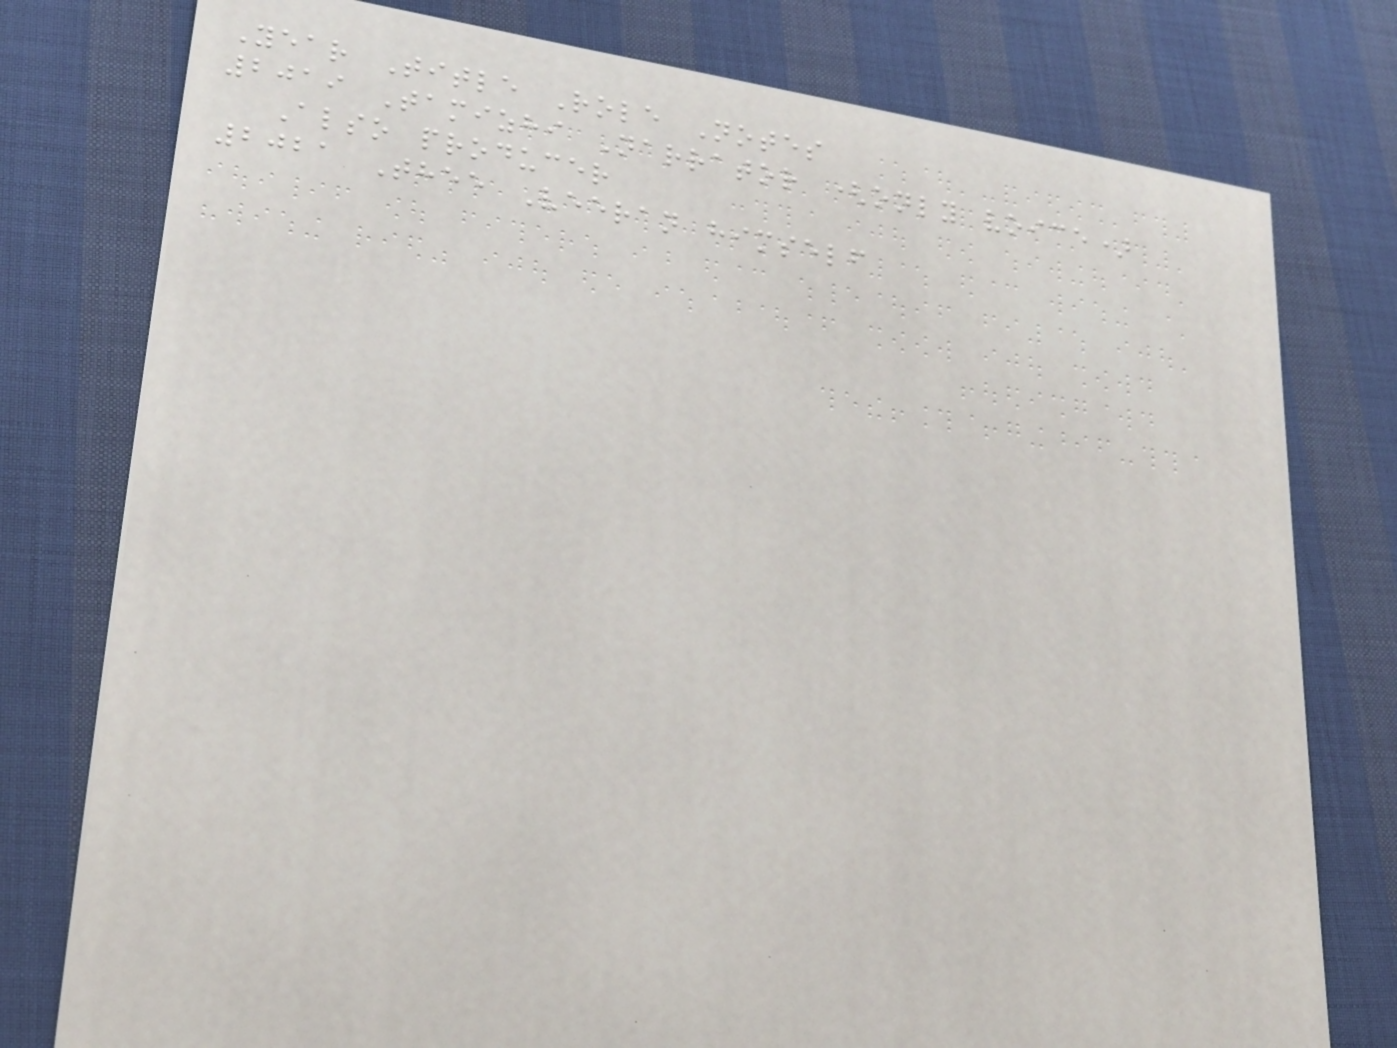Year Title Role Notes
2019 Tamizhi Narrator (only voice)
Also producer
2021 Thee Veeran himself
